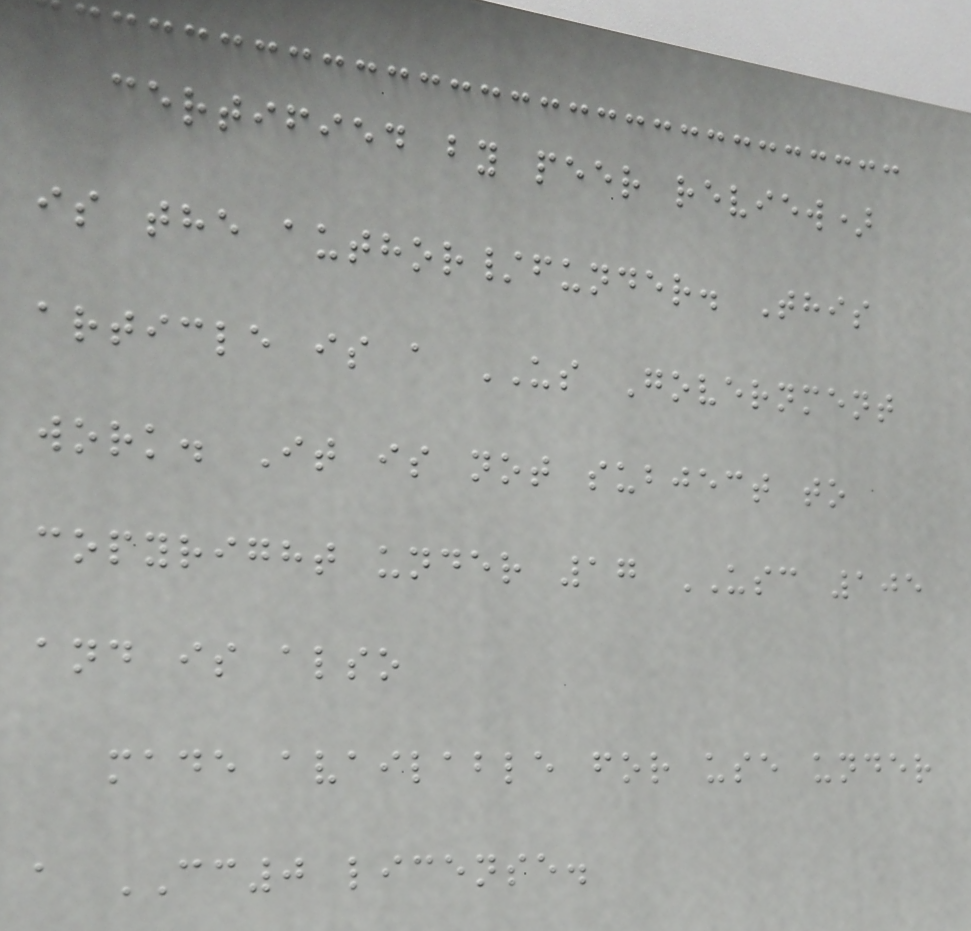certified by peer review)
is the author/funder. This
article is a US Government
work. It is not subject to
copyright under 17 USC 105
and is also
made available for use under
a CC0 license.
